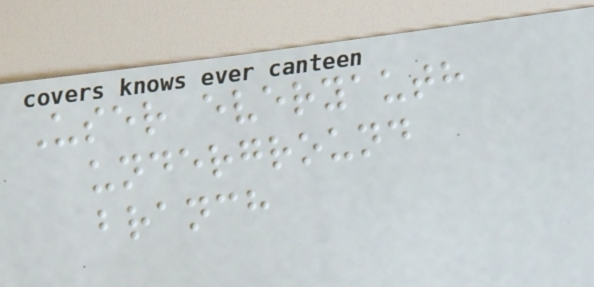User everyauth
underground
branch
